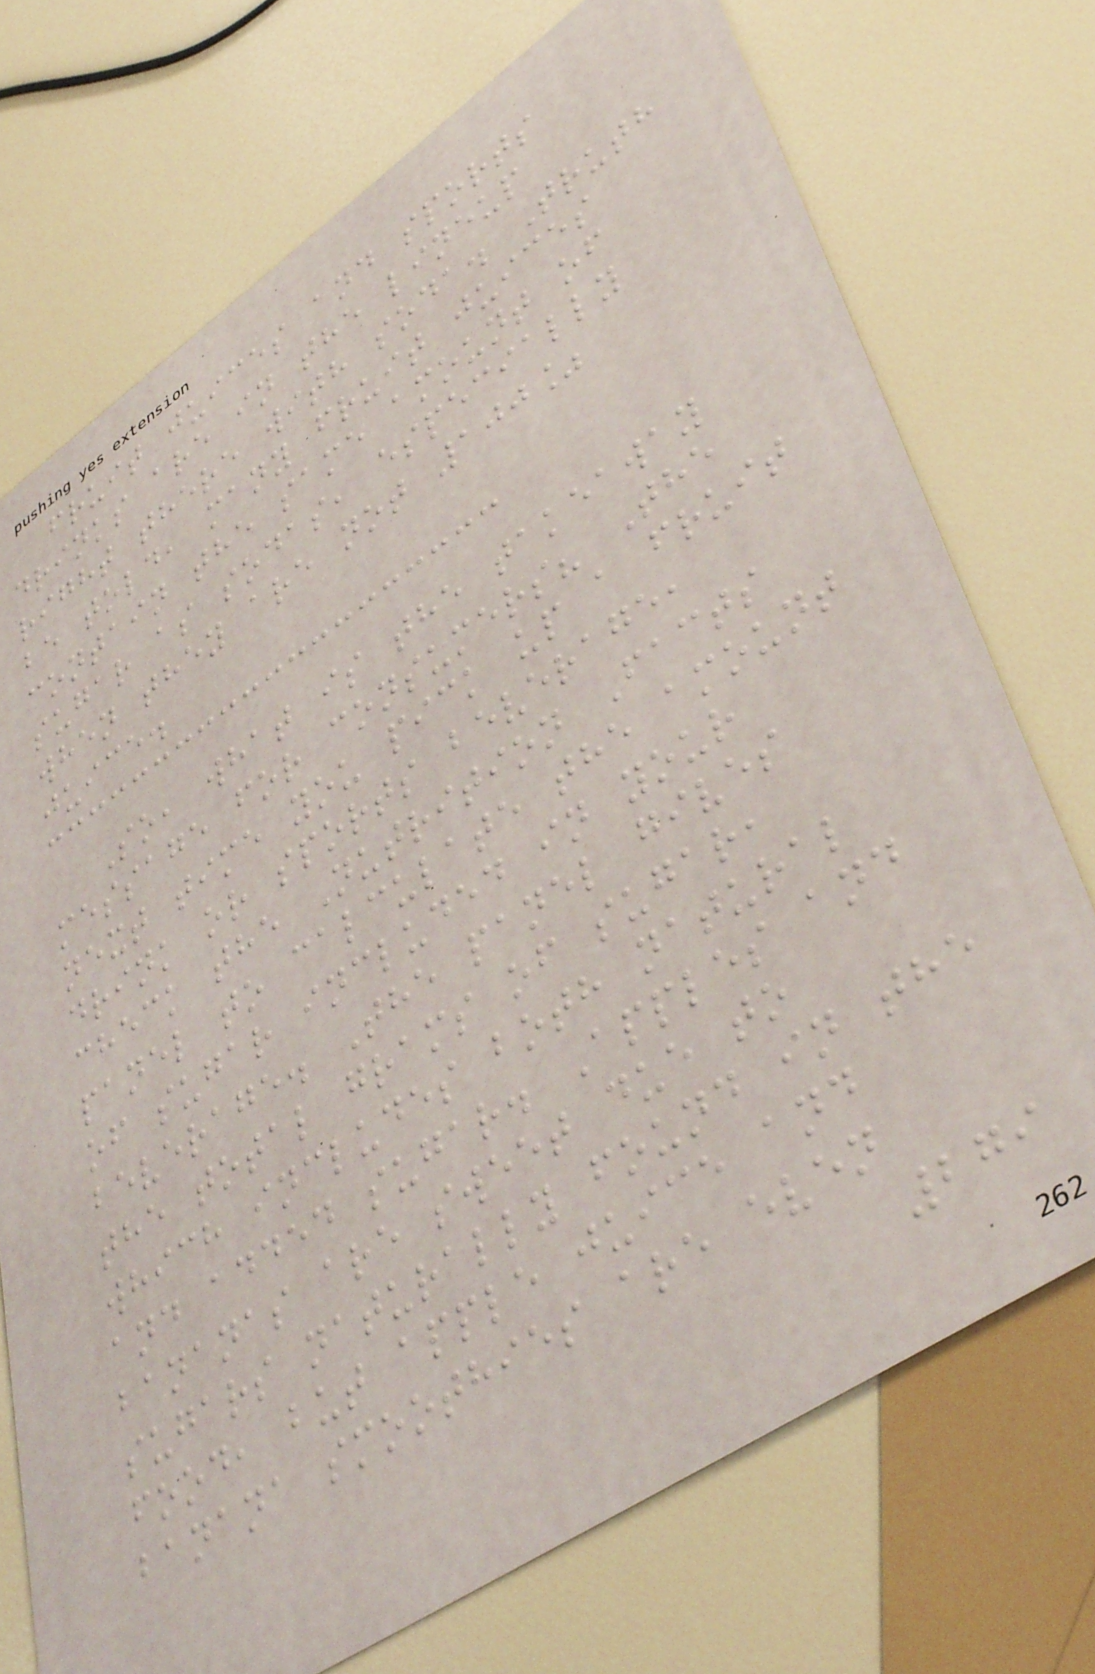fruit juices and sports
drinks are in the lineup
right there with soda. Truth
be told, many fruit juices
contain the same amount of
sugar as sodas, especially
when they are not 100%
juice.
So, what is the takeaway
message for consumers? The
next time you pick up a fruit
drink or sports beverage,
check the Nutrition Facts
panel to calculate the amount
of sugar included in your
beverage. The panel gives
the total grams of sugar,
which includes both natural
and added sugar. Apples and
bananas are sweet due to
sugars naturally found in the
food, but apple juice and
banana smoothies are even
279
